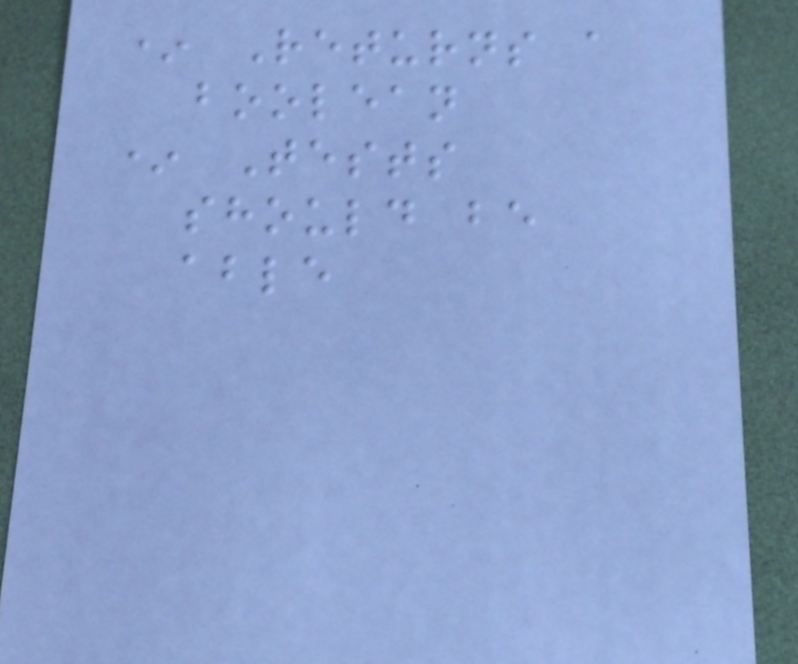* Returns a
boolean
* Tests
should be
able
